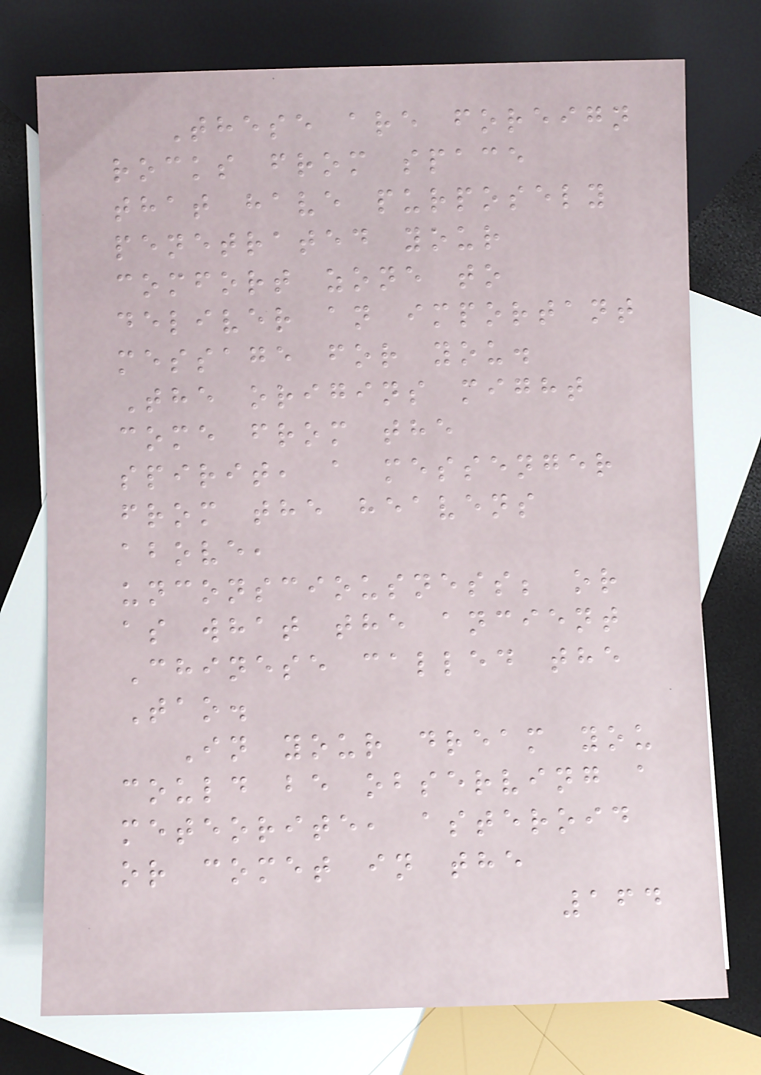These are foreign
rocks from space
that have purposely
penetrated your
comfort zone to
deliver an important
message for you.
The origins might
come from the
spirit, a messenger
from the heavens
above,
unconsciousness; or
as what the ancient
Chinese called the
Tao.
In your dream you
could be observing a
meteorite, asteroid
or comet in the
164
